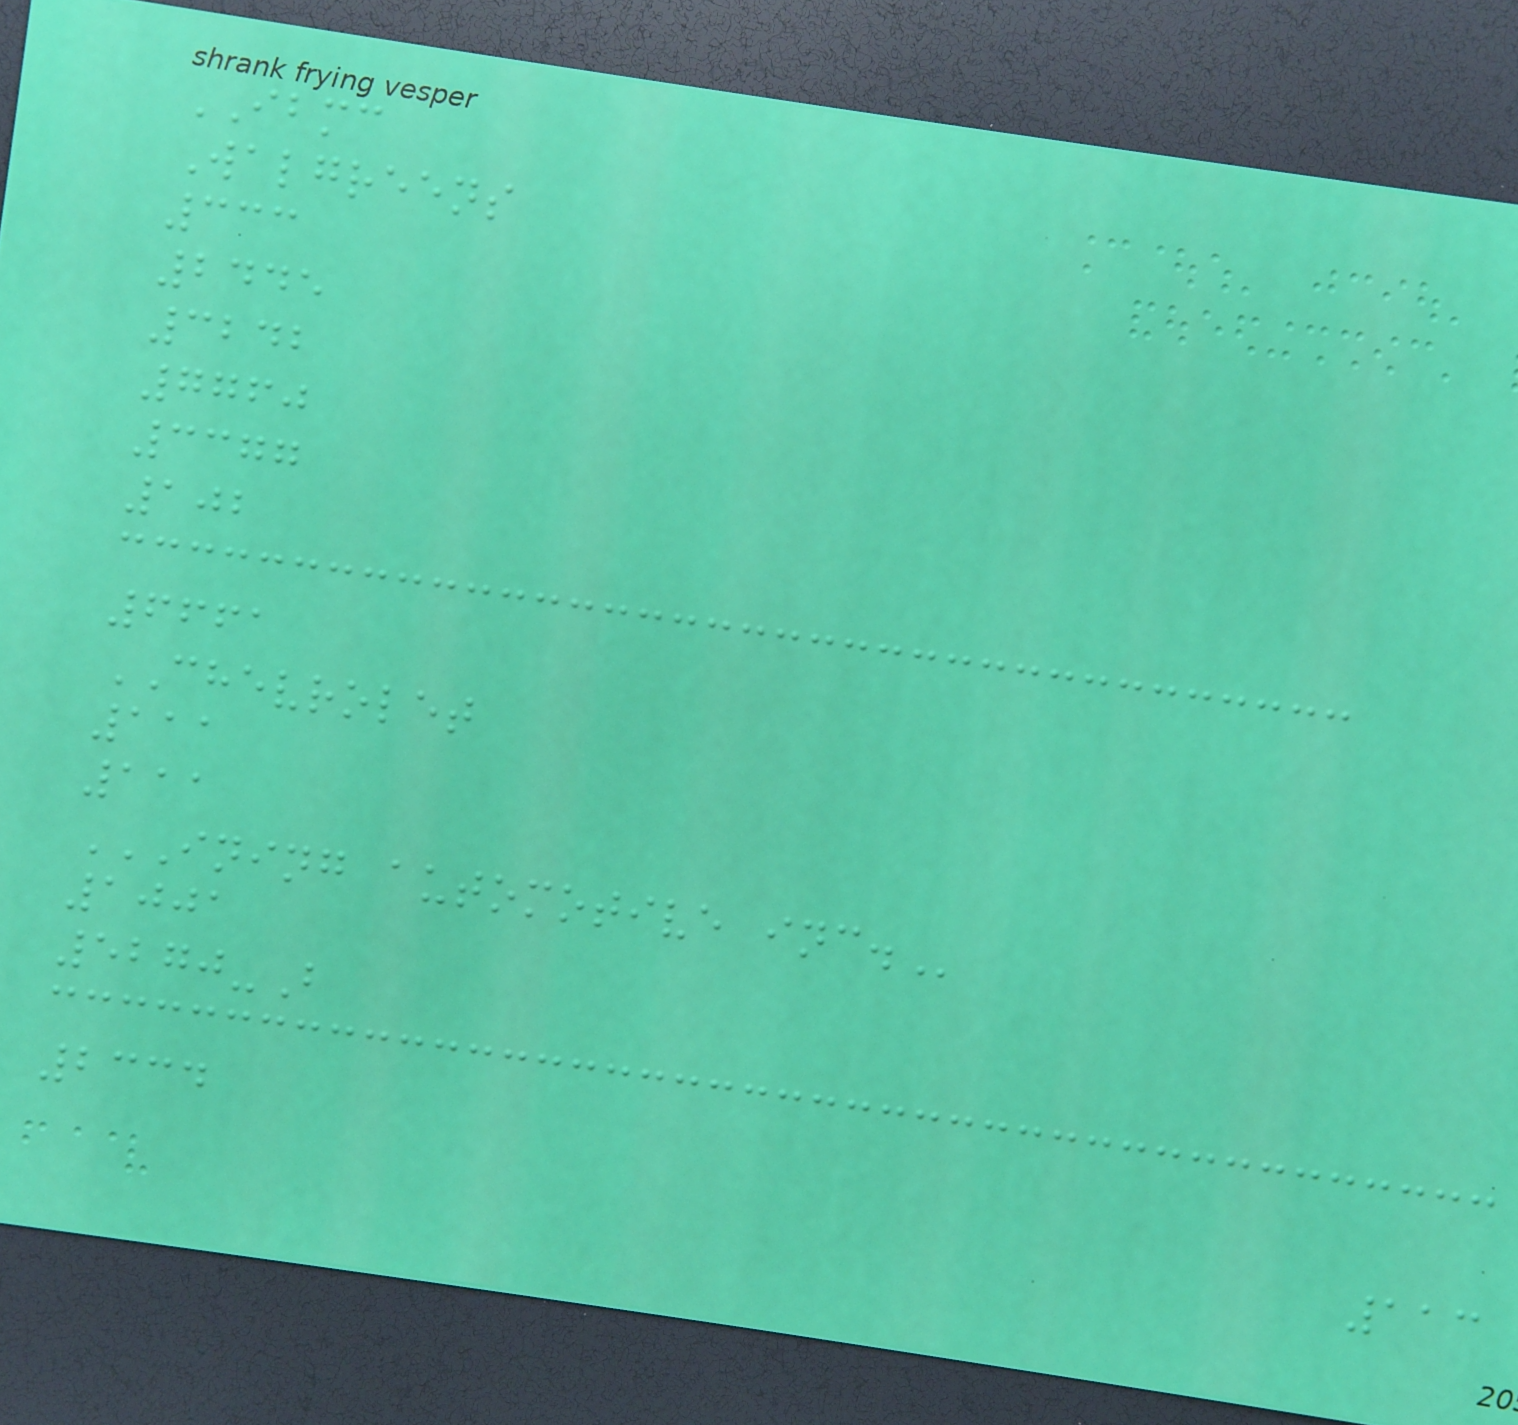IBMC
Walgreens
333
2445
3242
7760
3377
102
6661
CHEVROLET
111
111
INING AUTOMOTIVE INC.
1001
5270-B
2334
113
